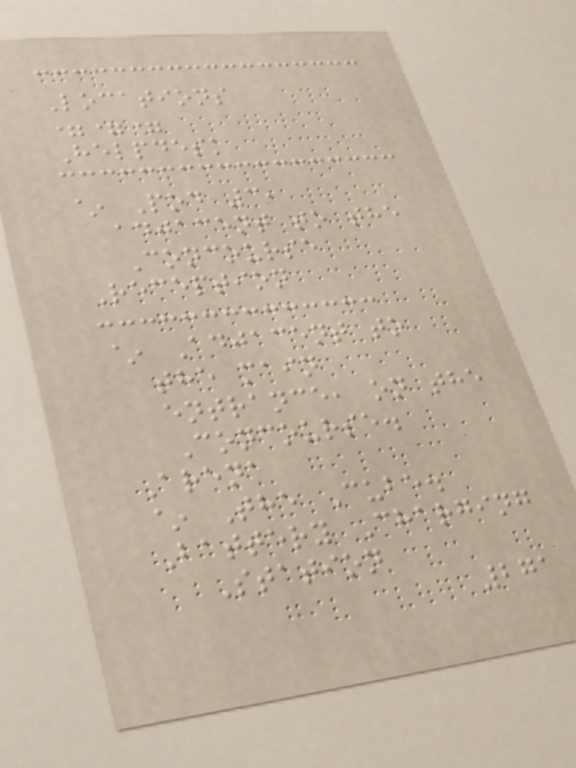Locations
===
Helpdesk
~ Pod 3,
adjacent to the
Concourse
Reception
~ Adjacent to
the main
entrance, on the
Concourse.
Arena
~ The Cube.
Battery Charging
Station
271
